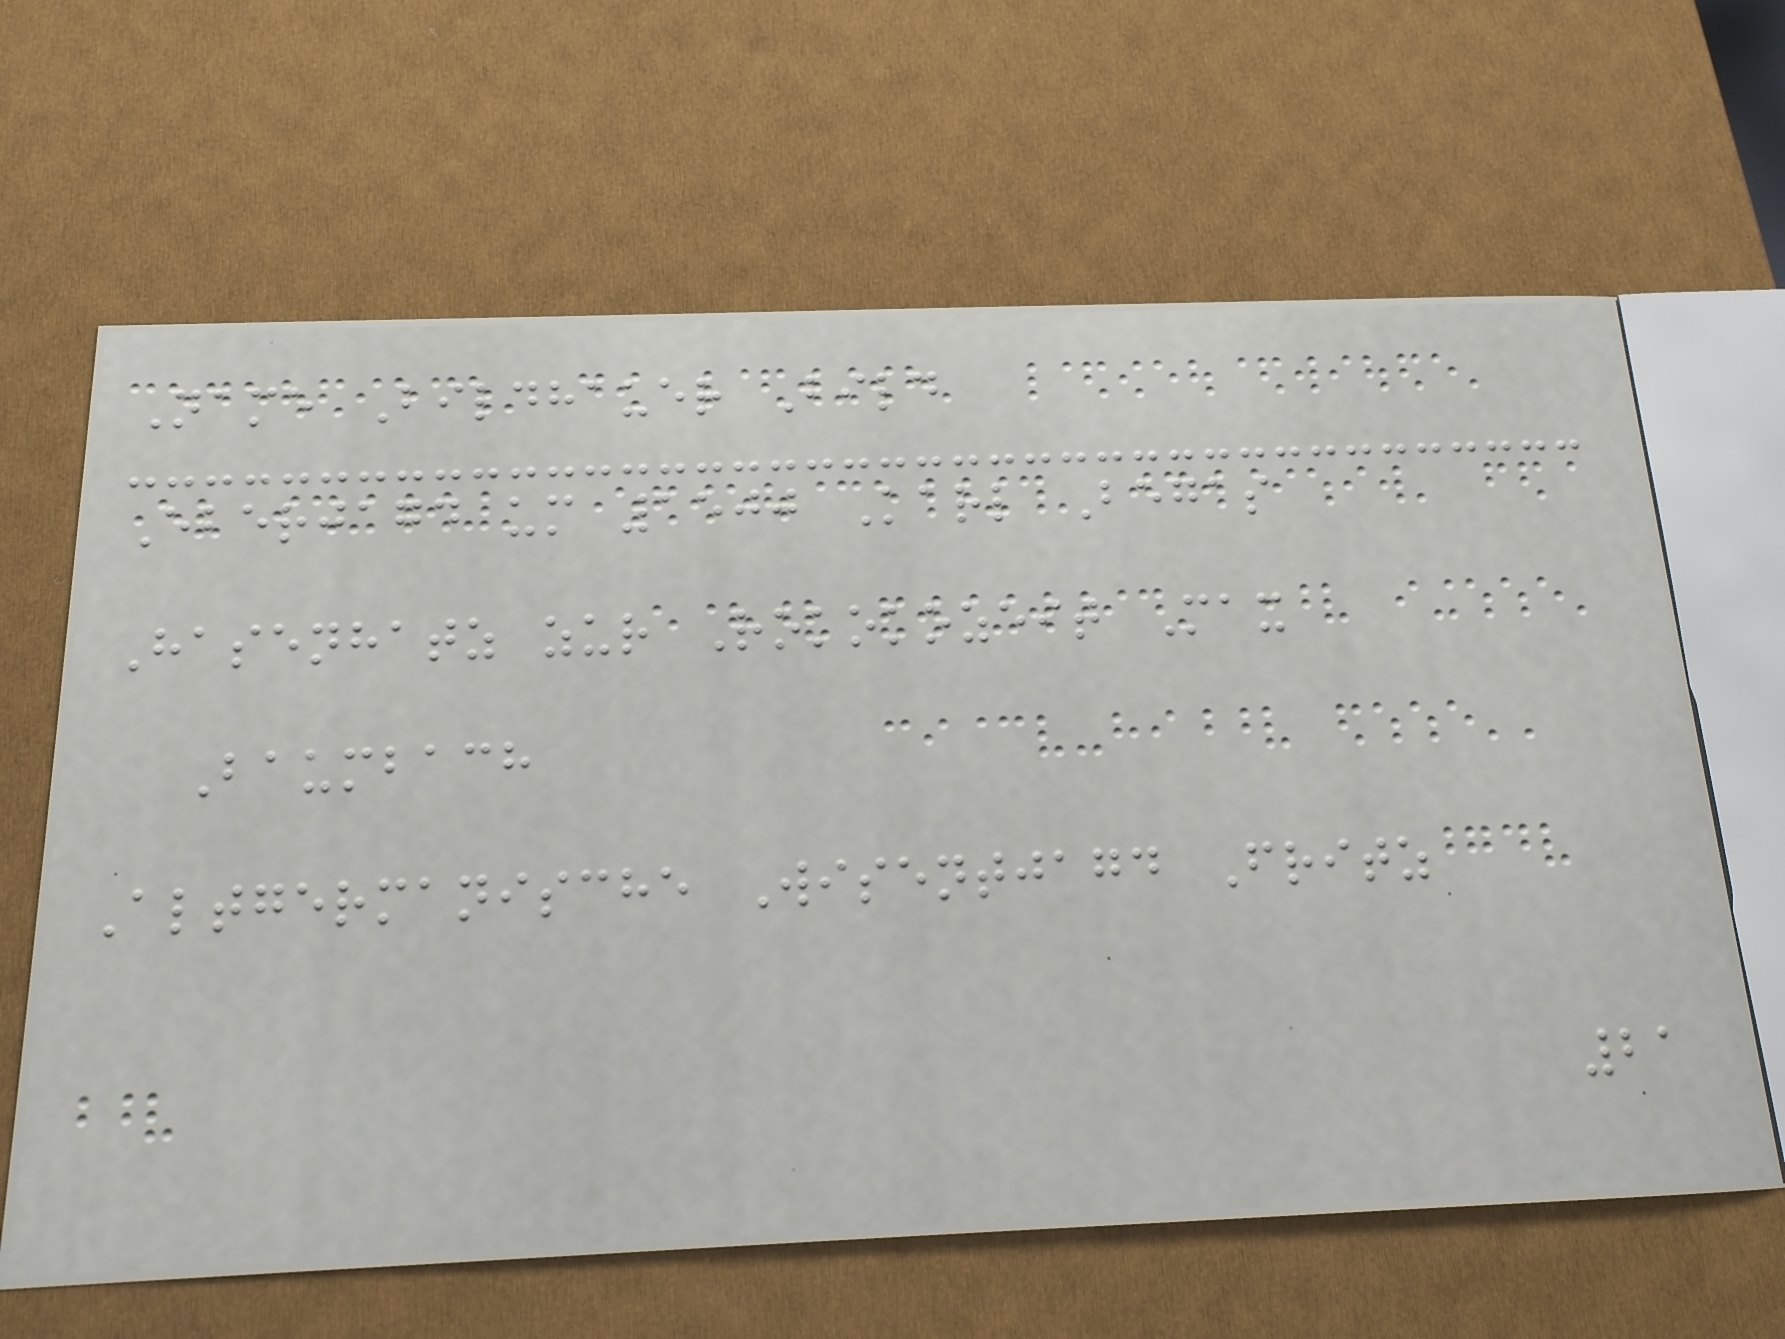Name Bildhauer Bild
Eberjagd um 1500 Karl Begas
Hasenhatz zur Rokokozeit Max
Baumbach
Altgermanische Wisentjagd Fritz
21
